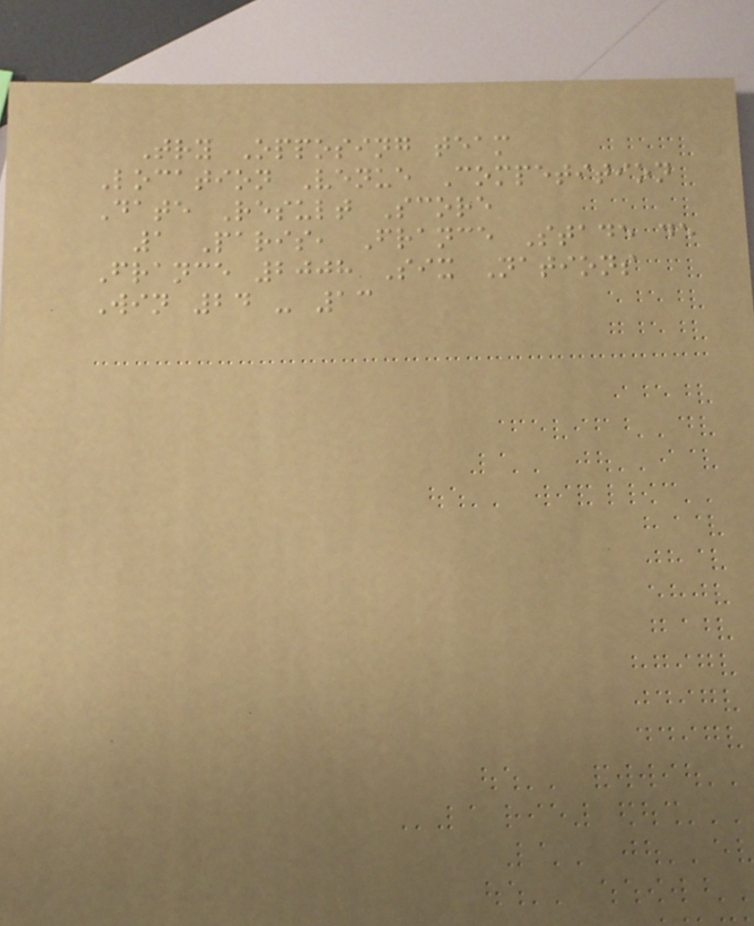Try Opposing team
Location Venue Competition
Date Result Score
1 Paris, France Stade de
France 2008 Six Nations
Win 24 - 13
